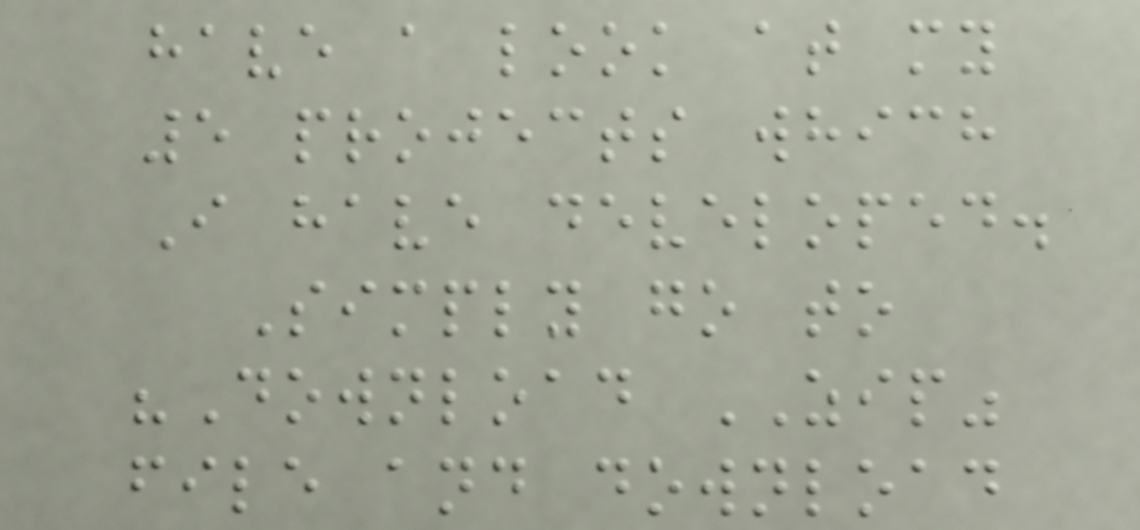have a look at my
5 projects which
I have developed.
Simply go to
"Download ZIP"
file and download
